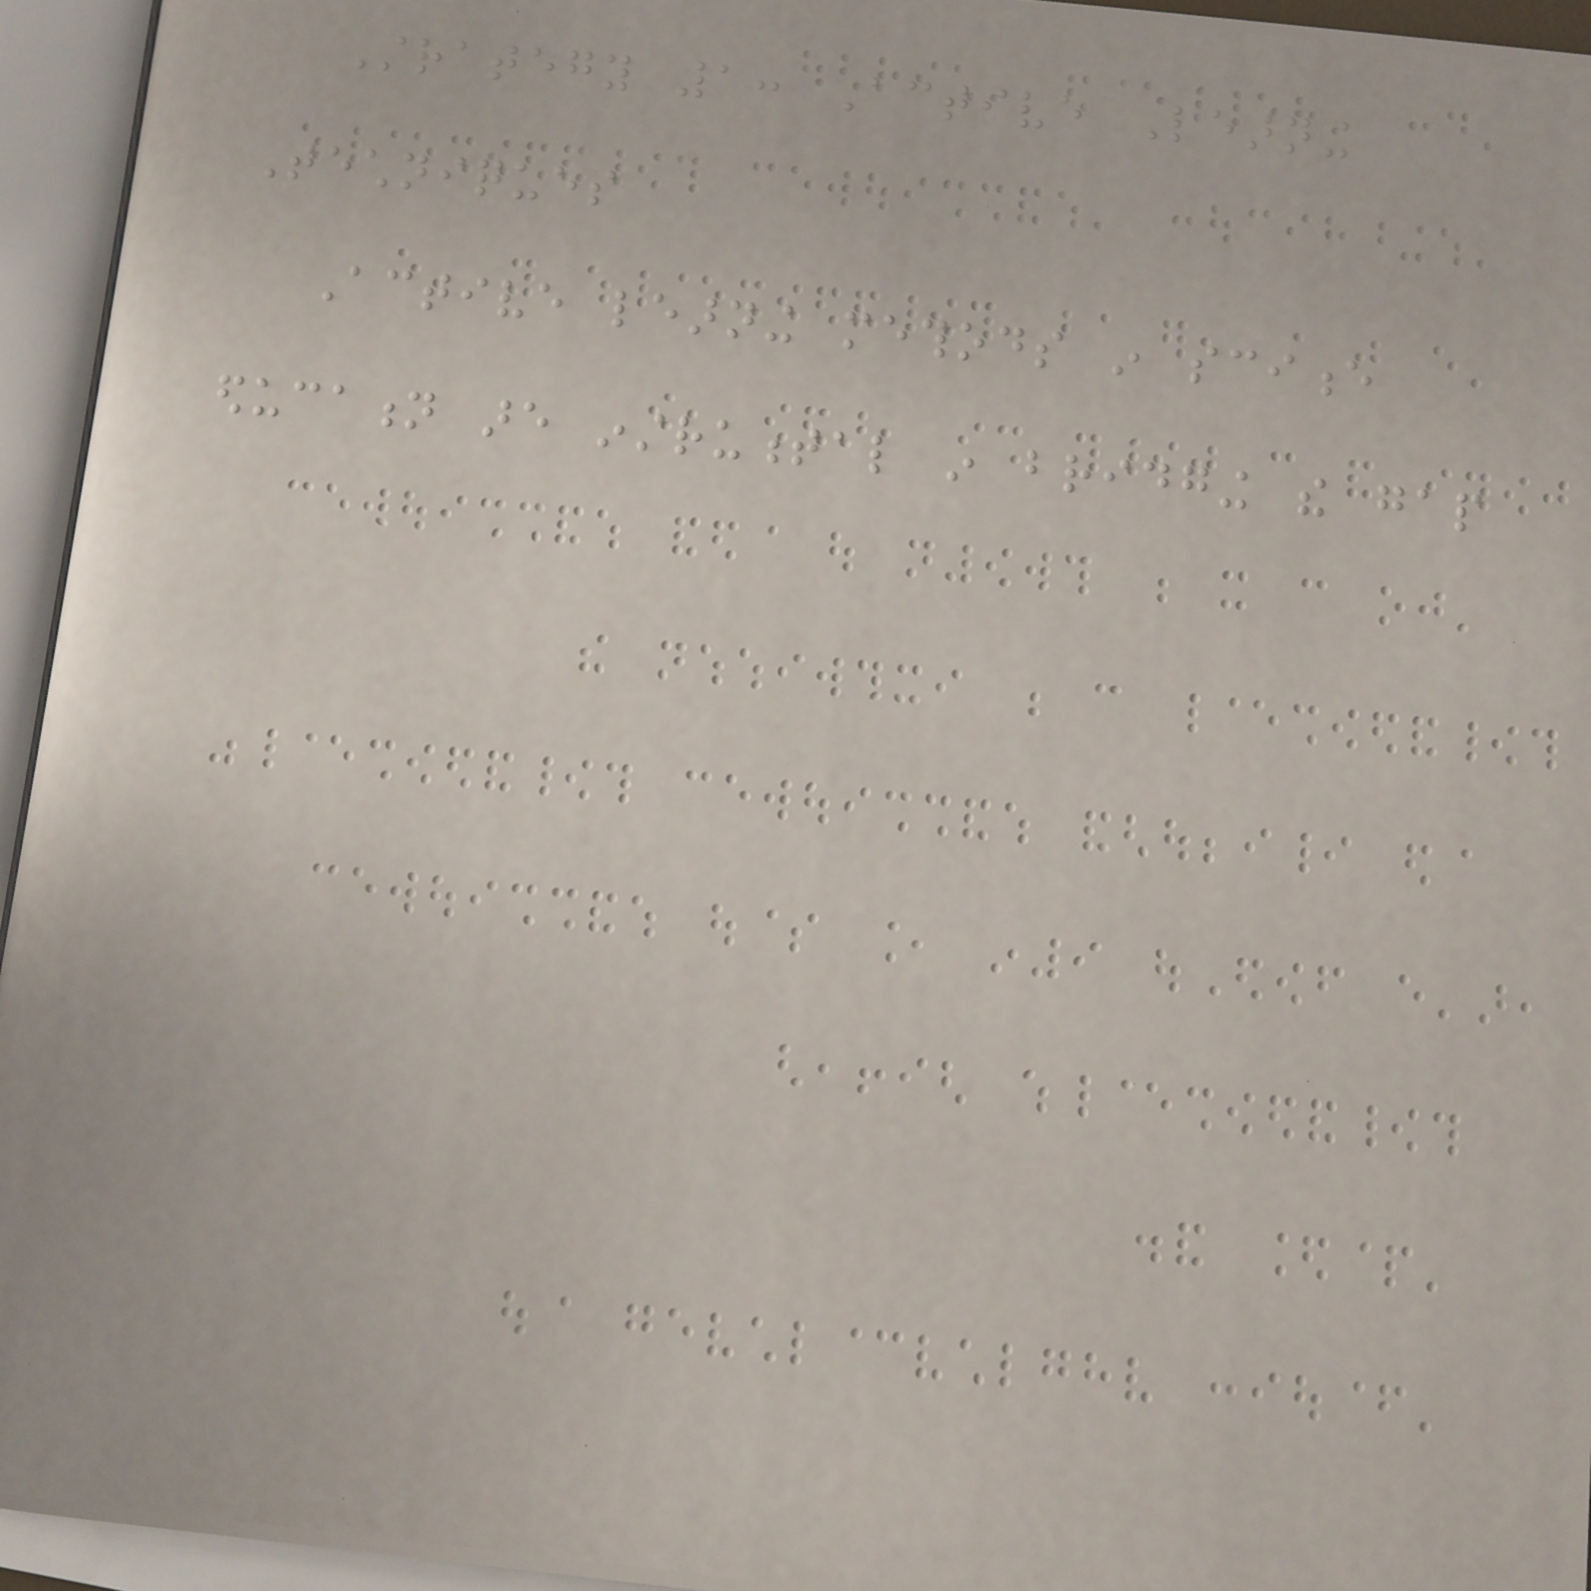Strategy 1: Active Learning
Techniques
Active learning methods in science
education are instrumental in bridging the gap
